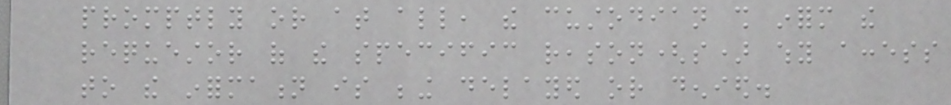promptly or at all, the custodian shall inform the
requestor of the specific reason(s) why access
to the information is being delayed or denied.
